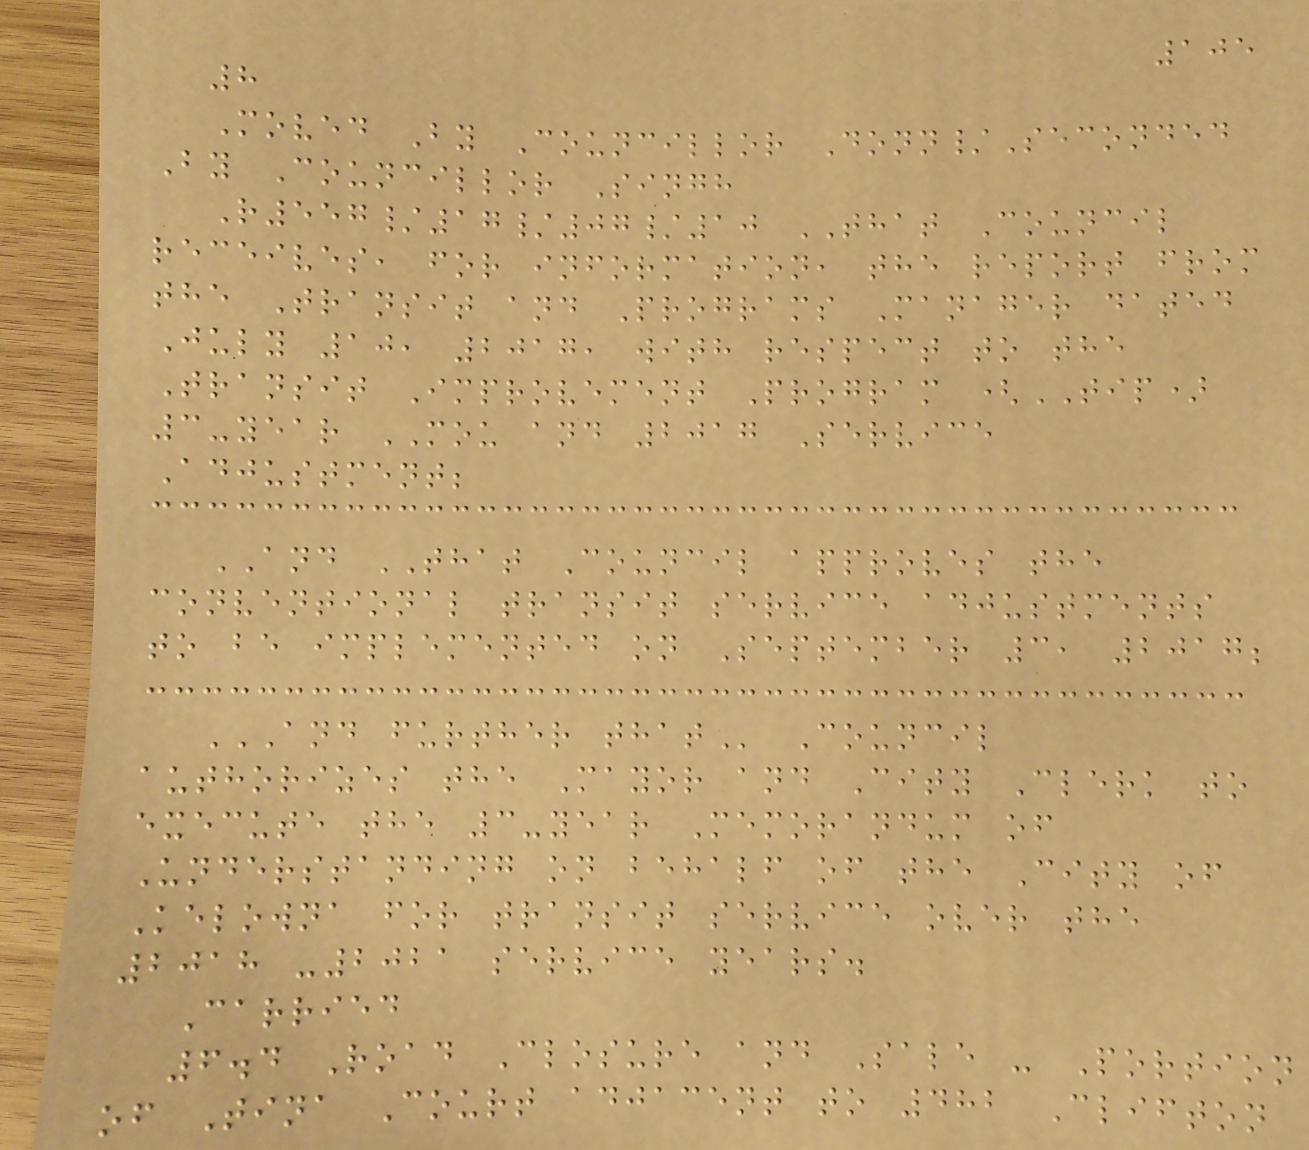105
8
Moved By Councillor Donn/Seconded
By Councillor Singh
R557/17/07/10 THAT Council
receives, for information, the report from
the Transit and Programs Manager dated
July 10, 2017, with respect to the
Transit Improvement Program (TIP)
3-year MOU and 2017 Service
Adjustment;
AND THAT Council approves the
conventional transit service adjustments
to be implemented on September 3, 2017;
AND FURTHER THAT Council
authorizes the Mayor and City Clerk to
execute the 3-year Memorandum of
Understanding on behalf of the City of
Kelowna for transit service over the
2018 -2021 service years.
Carried
6.4 Road Closure and Sale - Portion
of Tina Court adjacent to 482 Clifton
